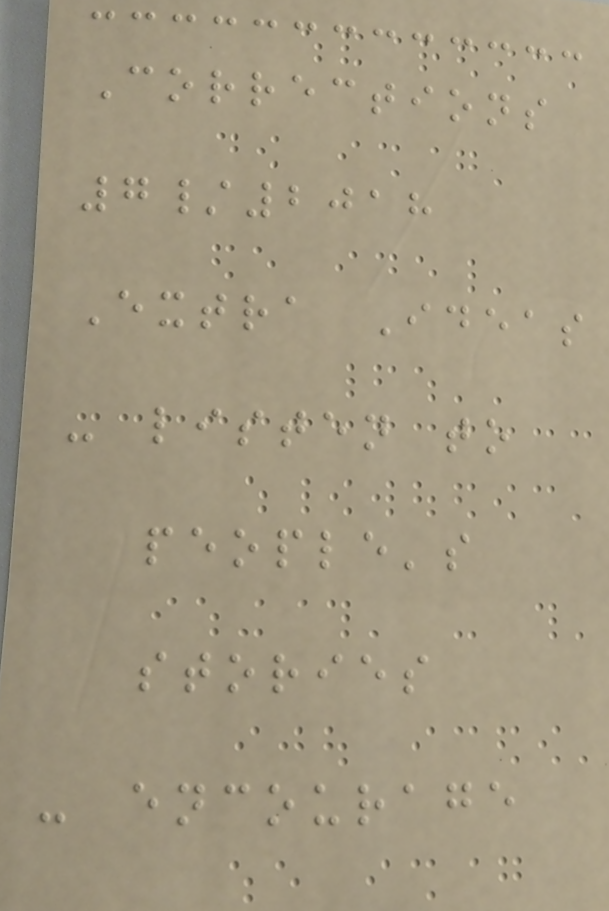Corrections
7/2018
Extra Ideas
- listen to
people's
stories
- encourage
